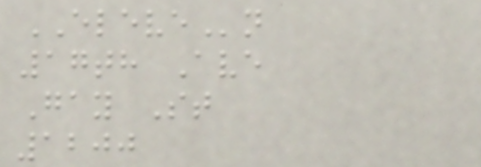ELEVEn
17th Ave
Gay St
1200
